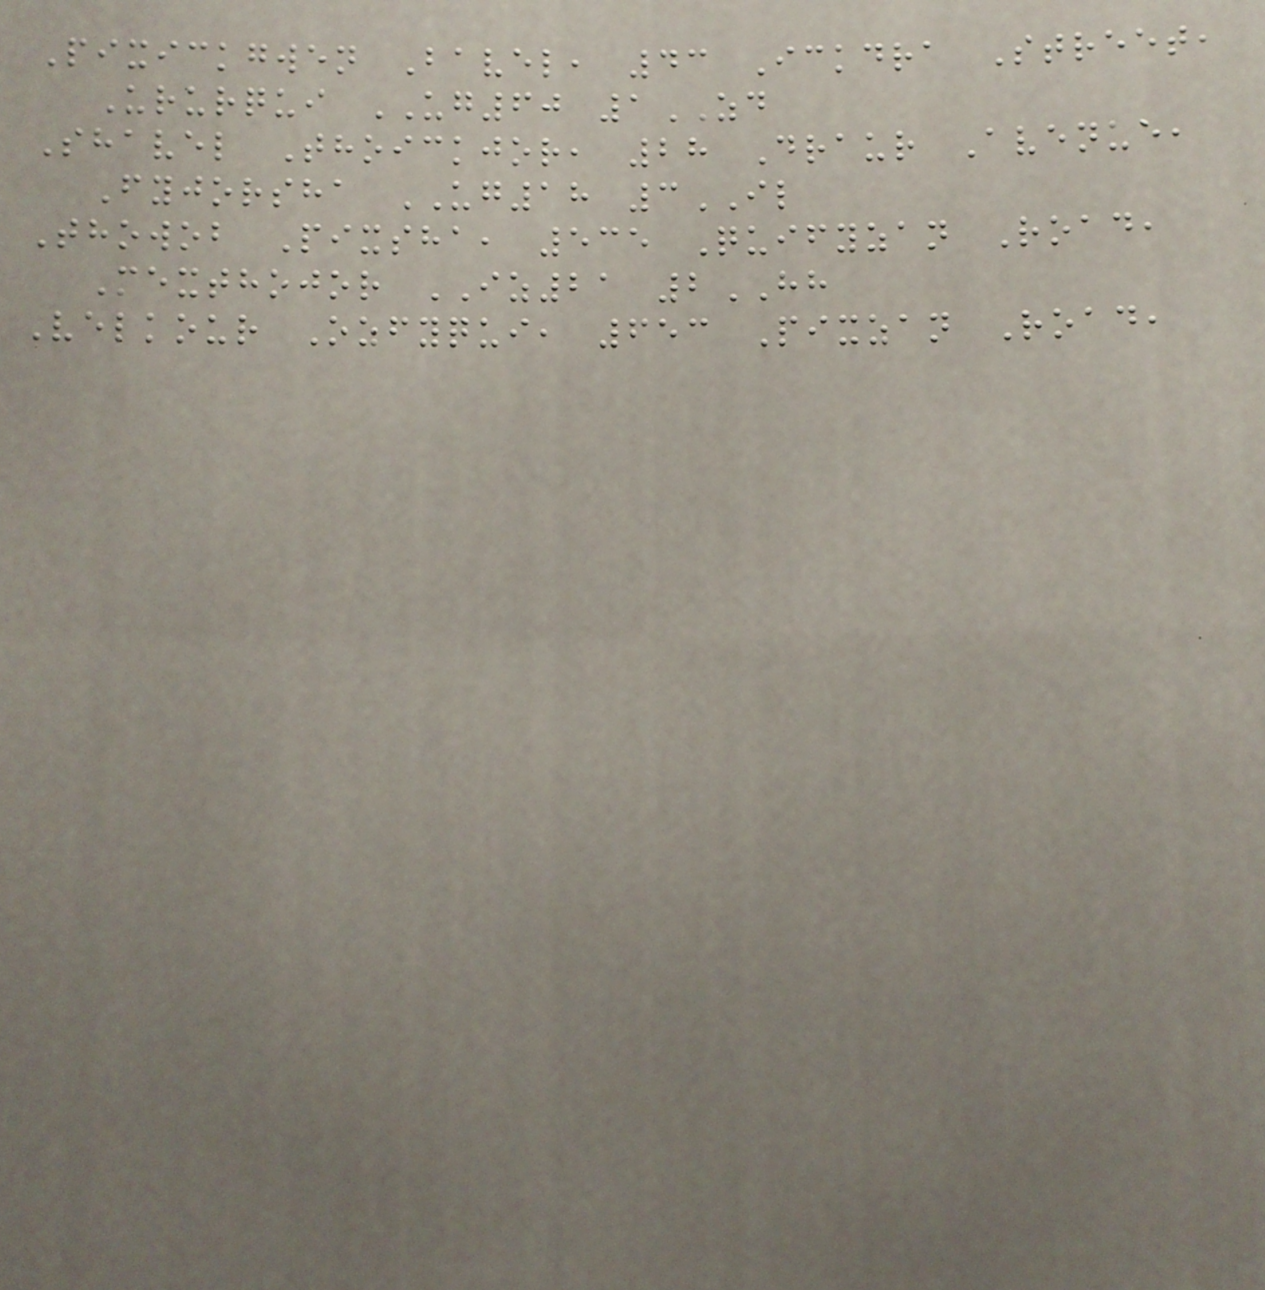Pixickgwen Bavel, 43 Ickdra Street,
Ururqui UG60 1ZD
Shavel Thoickjor, 28 Draur Avenue,
Fyjorsha UG18 3IL
Thowob Pixsha, 535 Quifyzan Road,
Mexthojor IZ21 2HH
Velkour Ozfyqui, 653 Pixzan Road,
